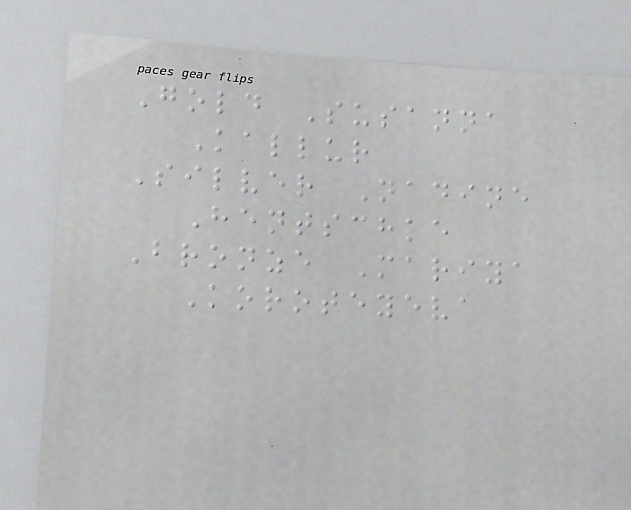Gold Susanna
Kallur
Silver Nadine
Hentschke
Bronze Mariya
Koroteyeva
